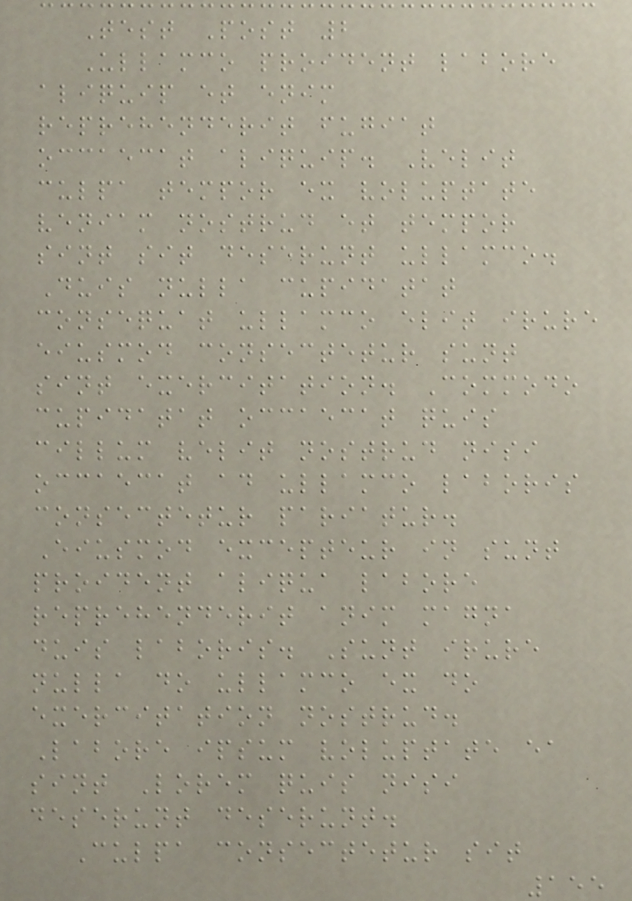Test Post 2
Ullamco proident labore
aliquip et enim
reprehenderit fugiat
occaecat aliquip. Velit
culpa tempor ex voluptate
veniam nostrud et tempor
sint sit deserunt ullamco.
Duis nulla cupidatat
consequat ullamco elit irure
eiusmod consectetur sunt
sint exercitation. Commodo
cupidatat occaecat quis
cillum velit nostrud nisi
occaecat ad ullamco laboris
consectetur pariatur.
Eiusmod excepteur in sunt
proident aliqua labore
reprehenderit anim magna
duis laboris. Sunt irure
nulla do ullamco ex do
exercitation nostrud.
Labore ipsum voluptate ea
sint Lorem quis nisi
deserunt deserunt.
Culpa consectetur sit
155
